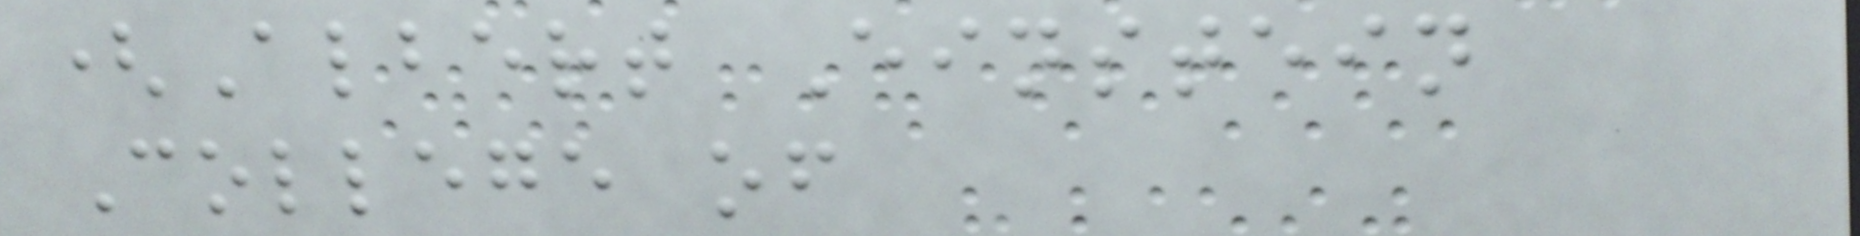(Albert Einstein
College of
